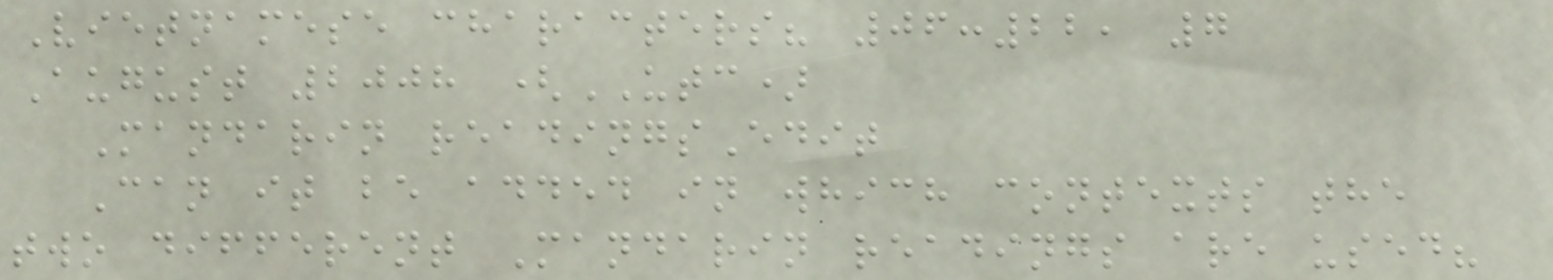Vietnamese characters? 06:22, 7
August 2008 (UTC)
Mandarin readingsEdit
Can it be added in which contexts the
two different Mandarin readings are used?
